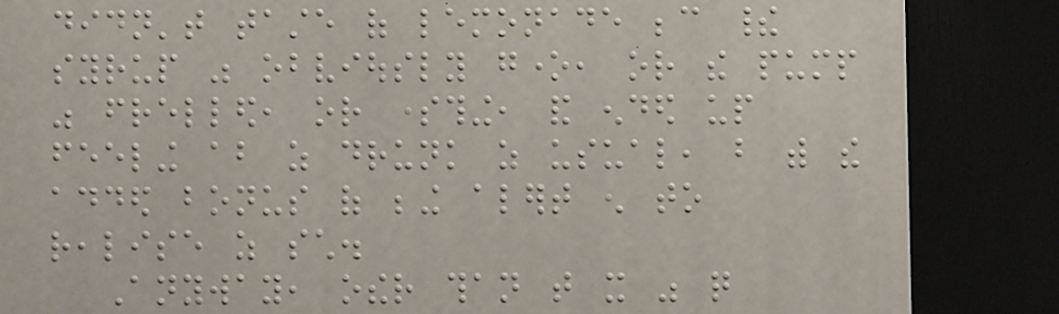didn't taste of lemonade because their
syrup was obviously gone, or the pump
was frelled, or something, and ended up
feeling about as drunk as usual, but with the
added bonus of being alert enough to
realise as such.
Anyway, other than that it was quite
